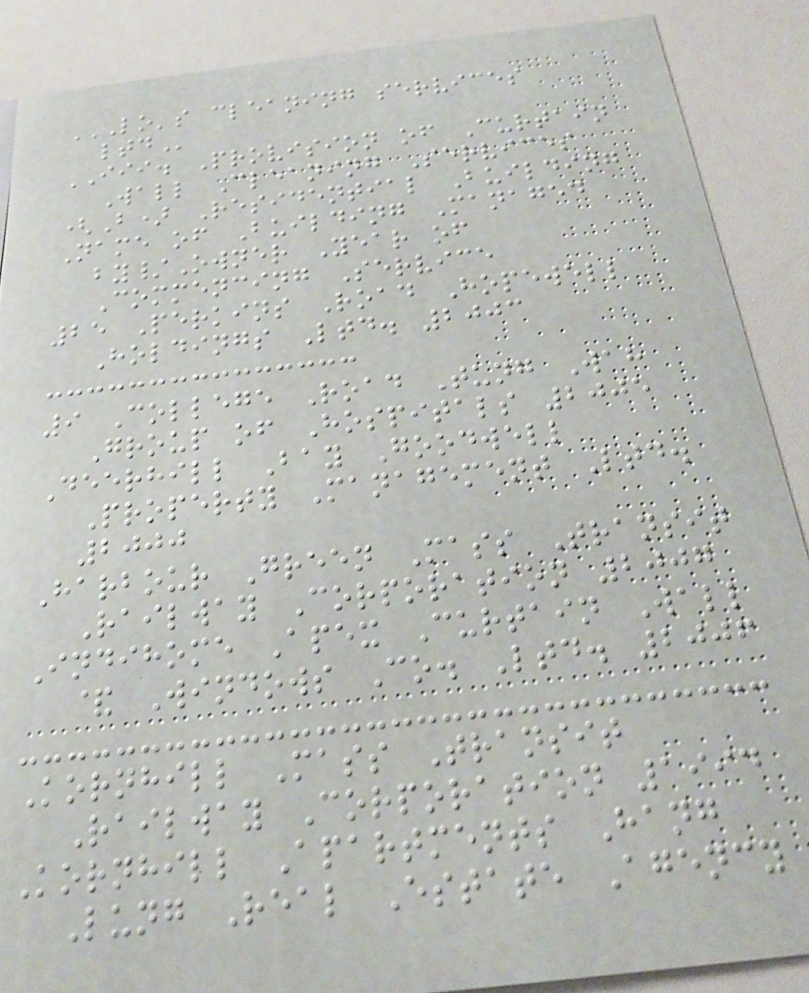LO'S CLEANING SERVICES
LTD
III. Provision of Curtain
Wall Cleaning Services
(B) Residential Building
Name of Building Managed
by/Owner Year of
Commencing Service
25 Perkins Road Hopewell
Holdings Ltd. 2003
9 College Road Tung Wah
Group of Hospitals 2005
Deerhill Bay Goodwell
Property Management Ltd.
2000
Harbour Green Mass Transit
Railway Corporation 2007
Indihome Apex Curtain Wall
& Windows Co. Ltd. 2006
Kornhill Mass Transit
Railway Corporation 1994
Kornhill Apartments Hang
Lung Real Estate Agency
